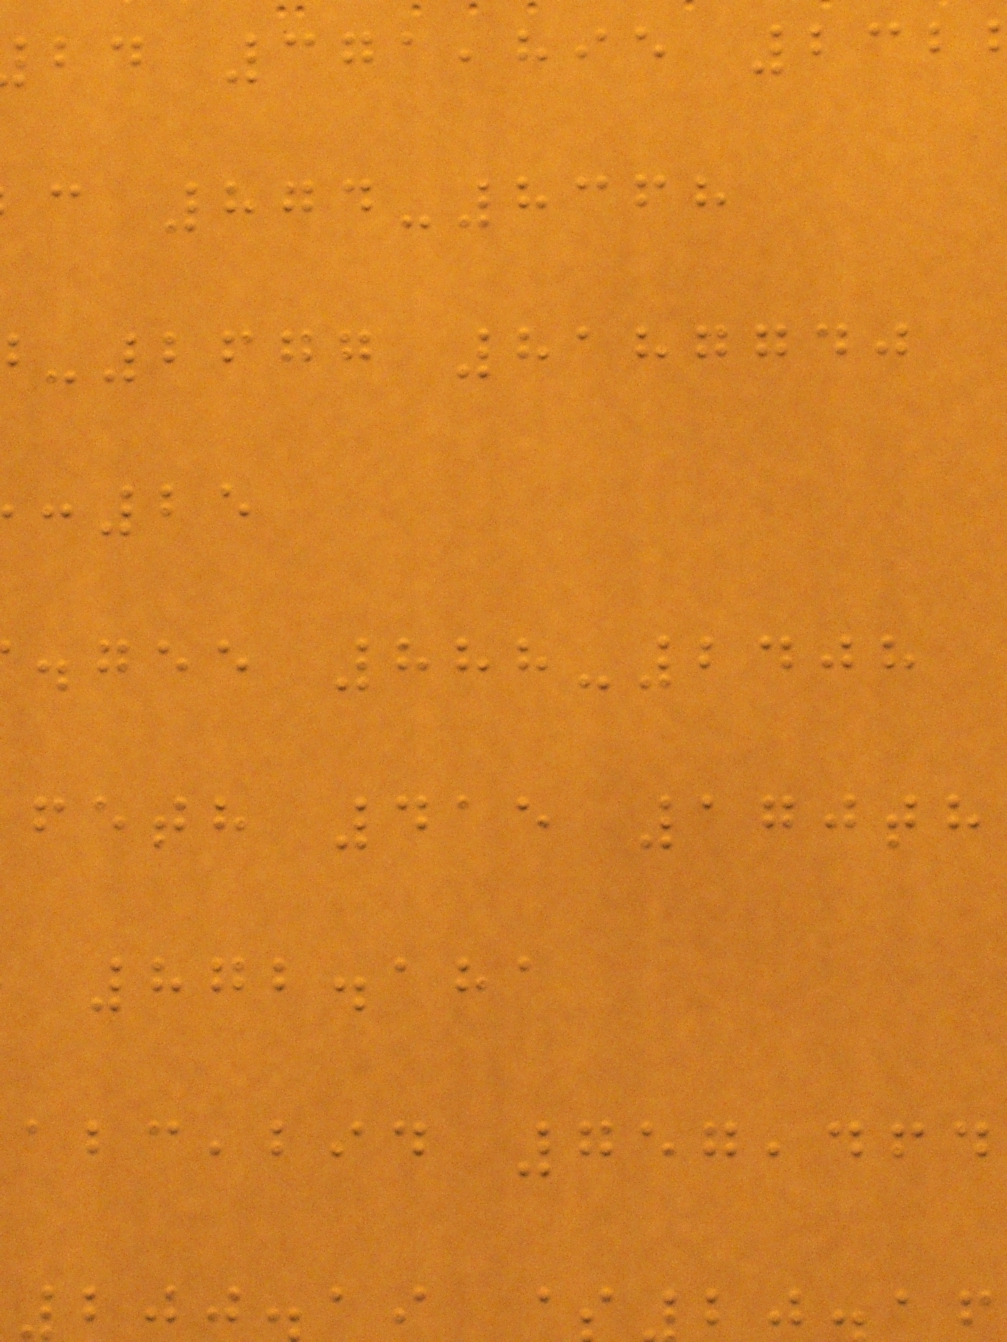bd 371,895 232
c 874-8368
-2677 8187740
:25
.gee 888-2408
feth 415 170th
872.181
,bid 757,464
